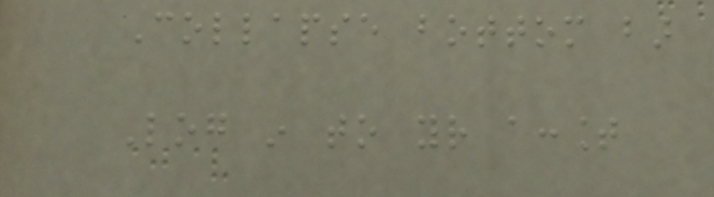Collapse bottom bar
Log in to your account
